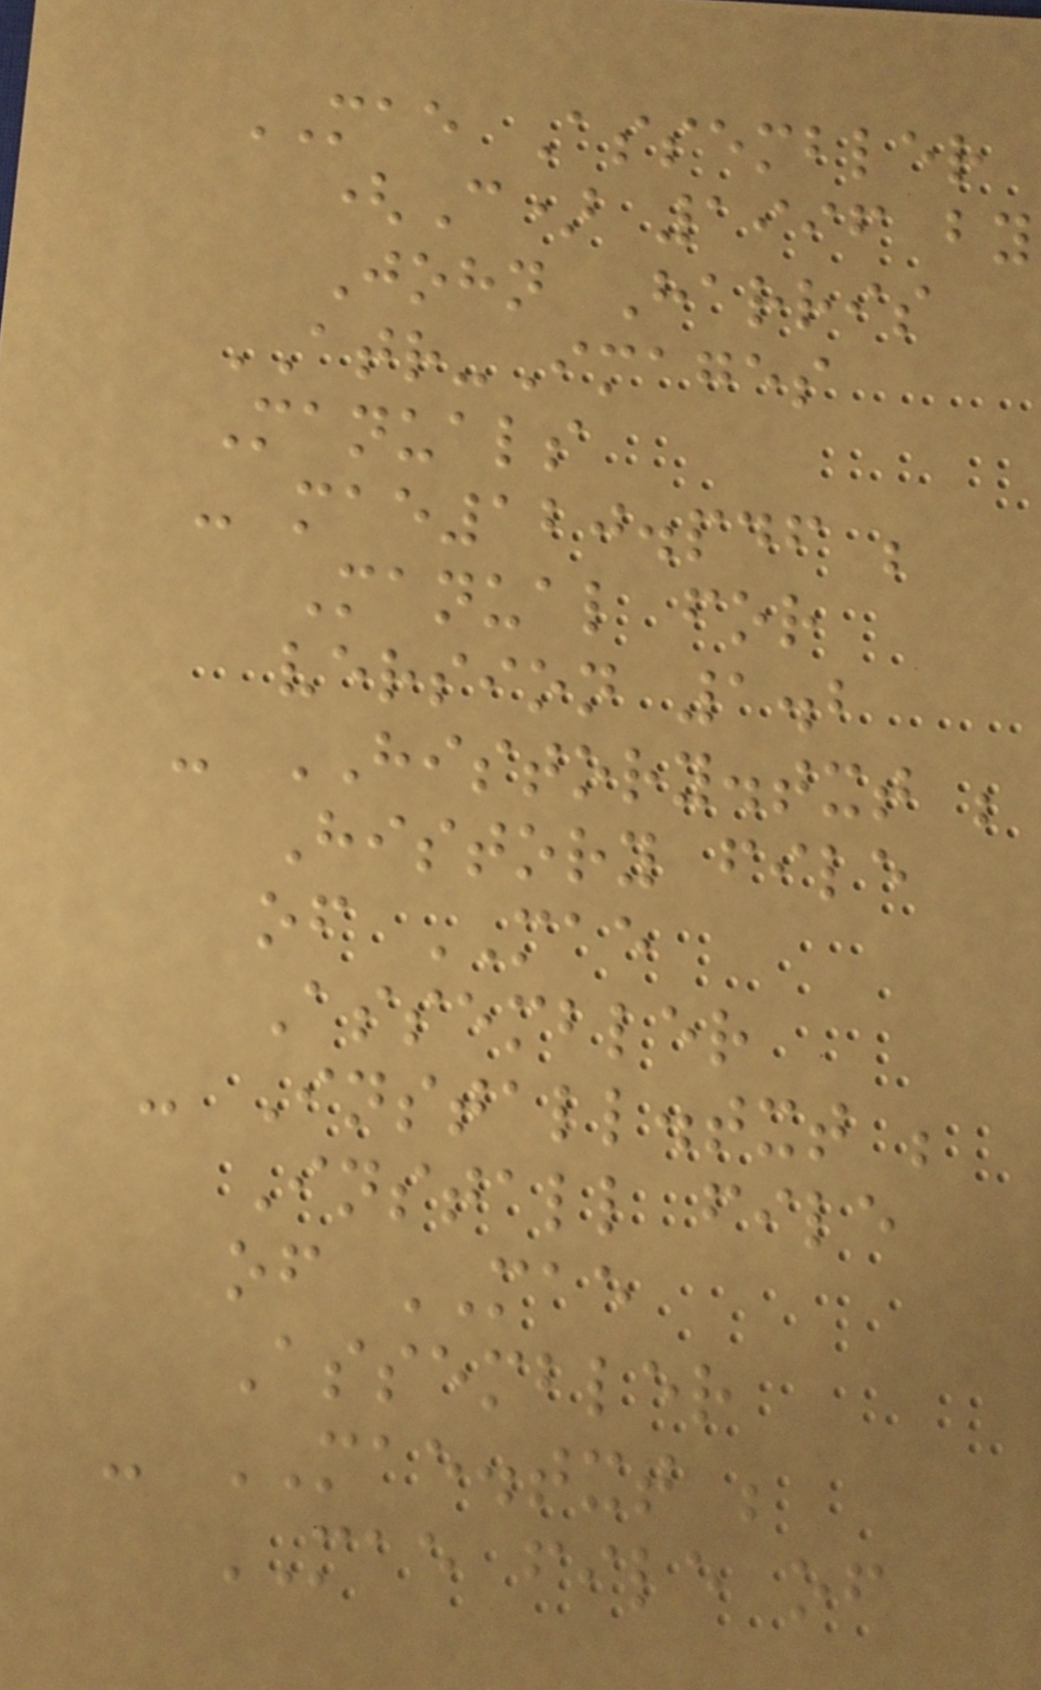MAE Assembler
(C) 1996 by
John Harris
ATR-Images
Manuals
- mae120.pdf ;
Manual for
version 1.2
- HISTORY.txt ;
History file
of MAE
Assembler
- Install.txt ;
Install file
of MAE
Assembler
- MAE.txt ;
MAE file of
